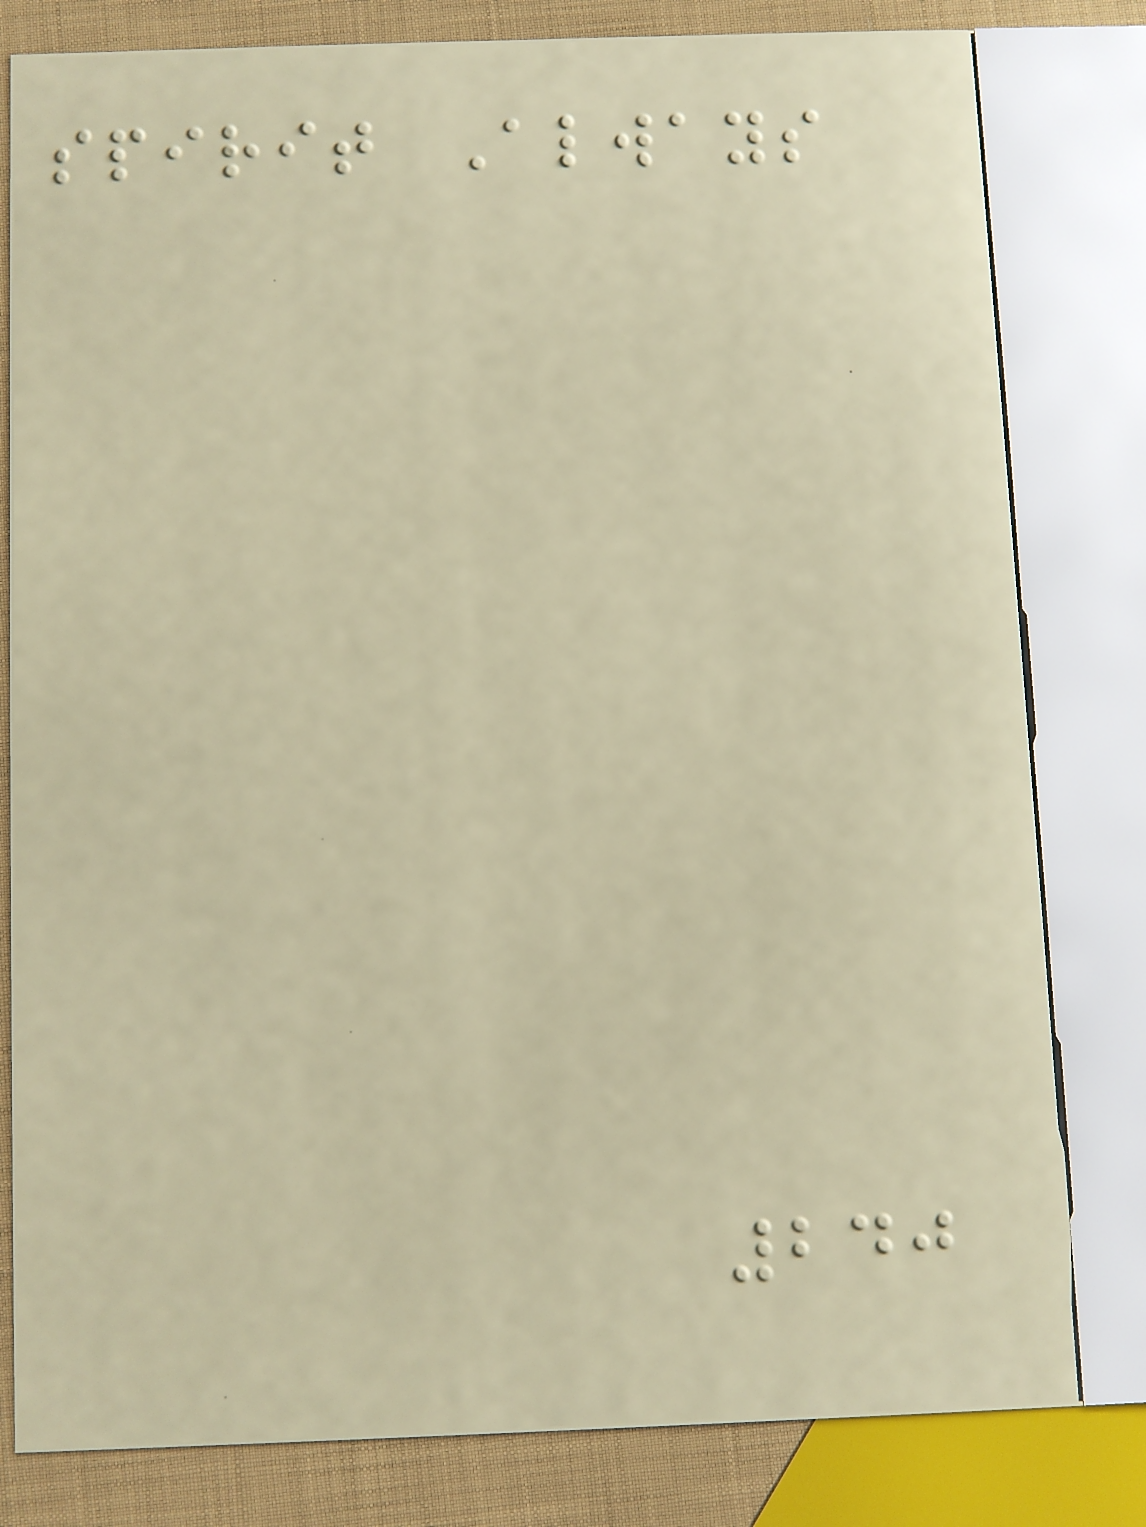spirit Always
240
